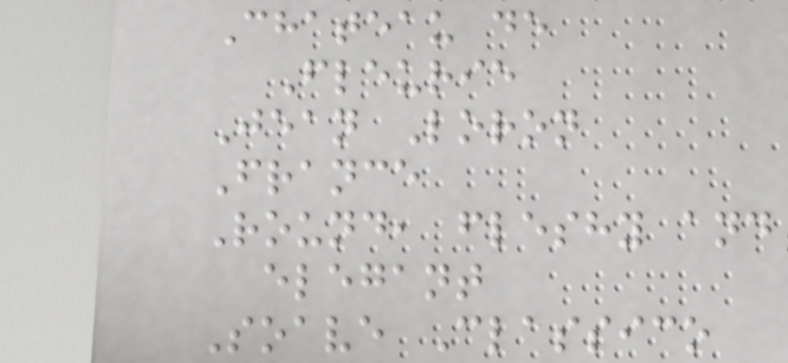Chateau de
Fleurie
Jean Loron
France
Round, fleshy and
elegant
Soave Classico
